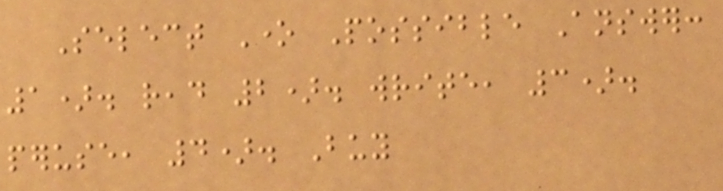Select One Possible Answer:
1). read 2). write, 3).
peruse, 4). Buy
